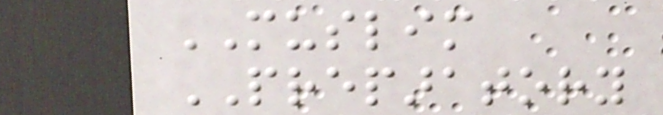MUSLIM
PREPARATORY
